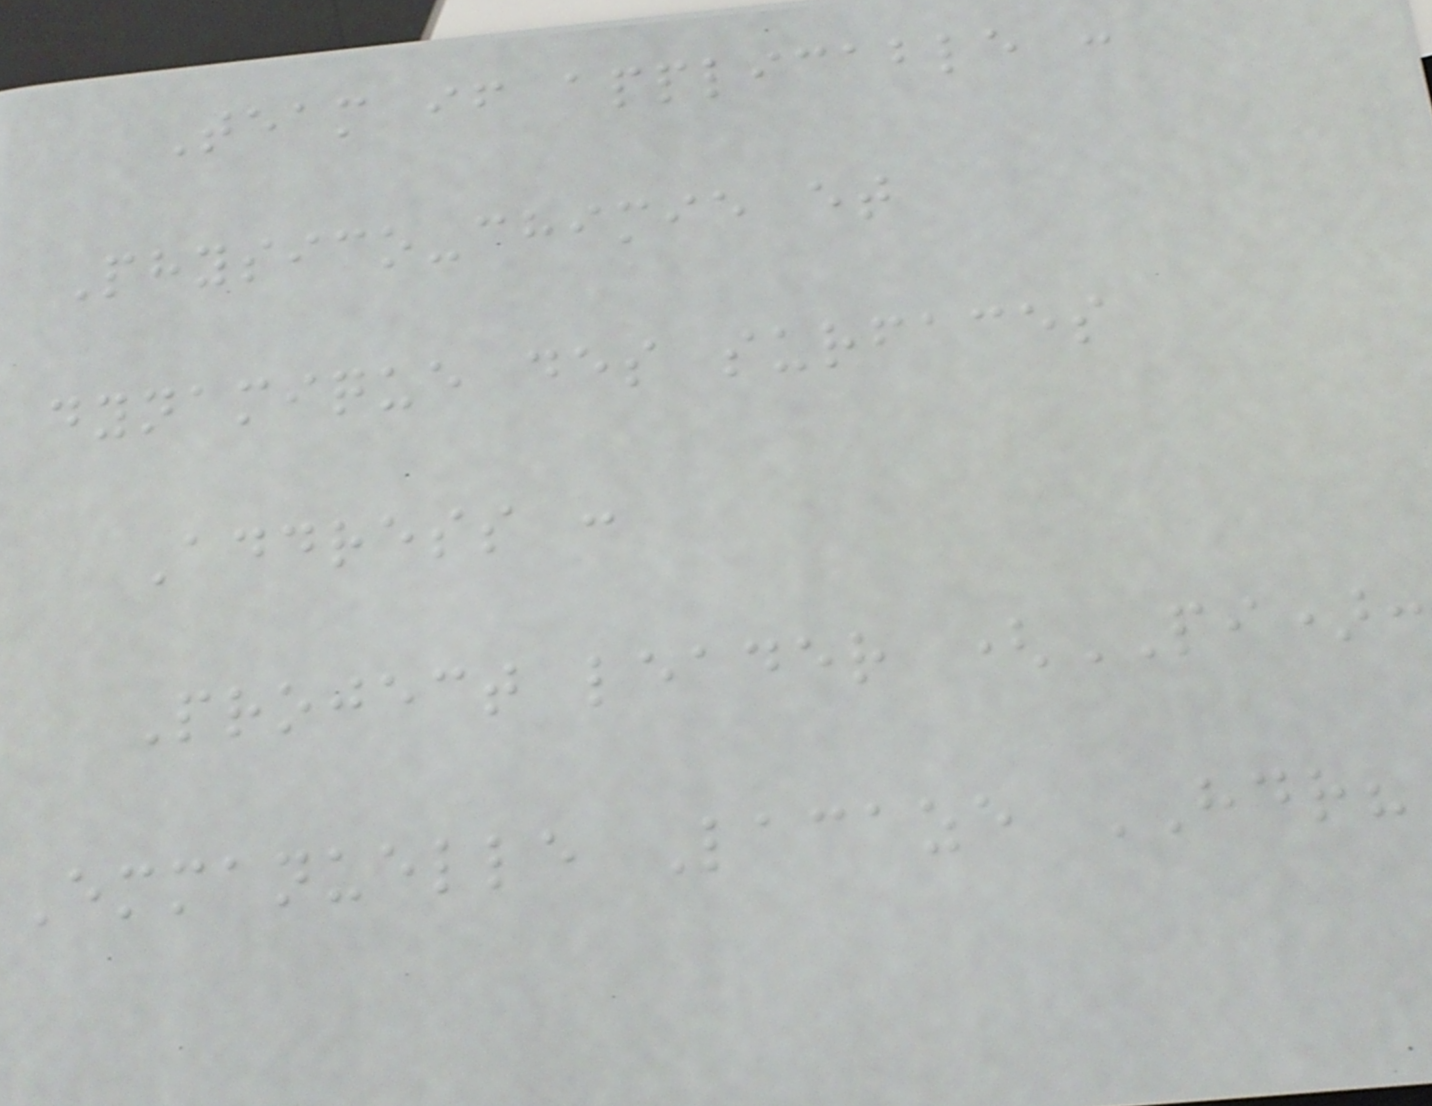Team if applicable :
Physico-chimie et
dynamique des surfaces
Address :
Project leader (PI):
Emmanuelle Lacaze HDR?
